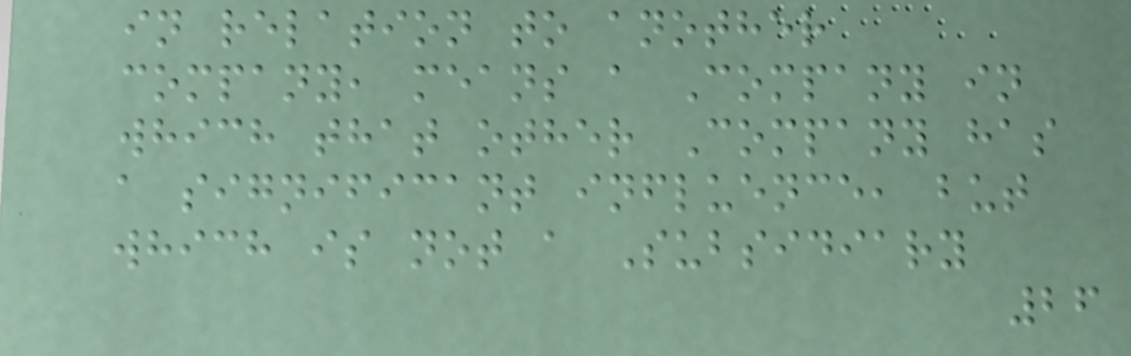in relation to another
company, means a Company in
which that other Company has
a significant influence, but
which is not a Subsidiary
26
